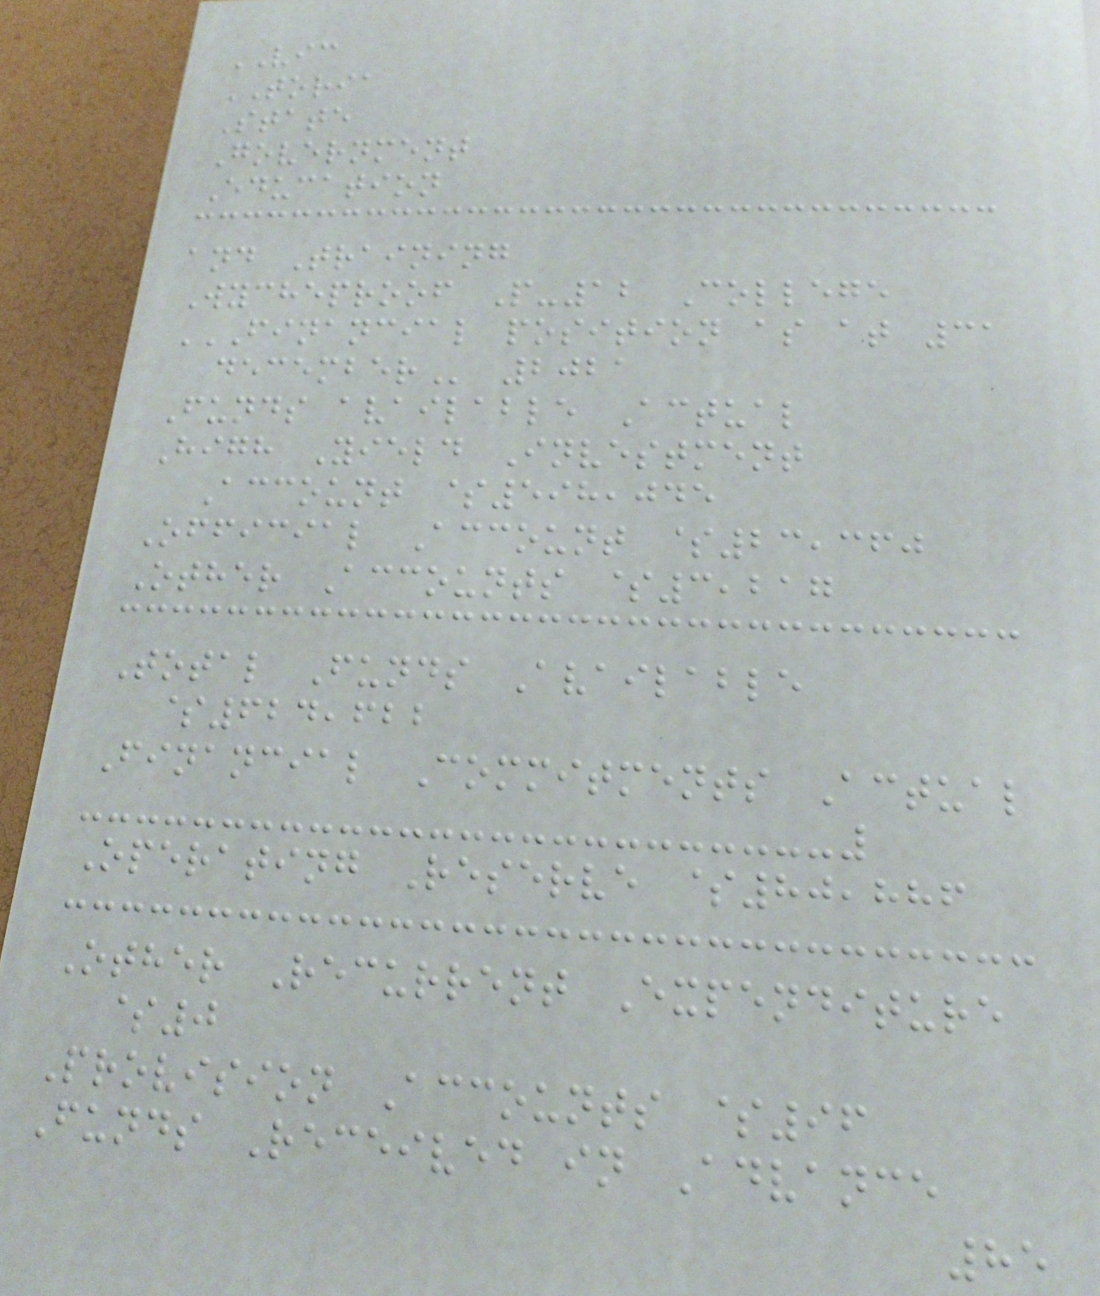VIC
TORIA
State
Government
Education
and Training
Wycheproof P-12 College
FINANCIAL POSITION AS AT 31
DECEMBER 2021
Funds available Actual
High Yield Investment
Account $598,045
Official Account $23,360
Other Accounts $3,217
Total Funds Available
$624,622
Financial Commitments Actual
Operating Reserve $80,886
Other Recurrent Expenditure
$0
Provision Accounts $96
Funds Received in Advance
85
